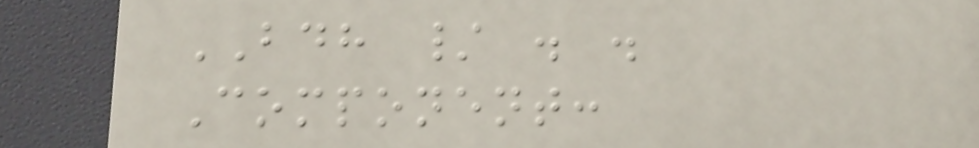BDH / . .
Component:
